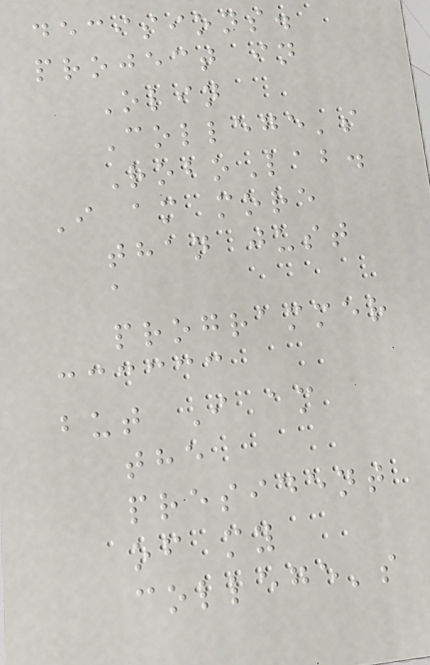decisions.
project in
Olin
College's
RoboLab.
I am more
than just
a
programmer
but I am
the
president
of my
college's
